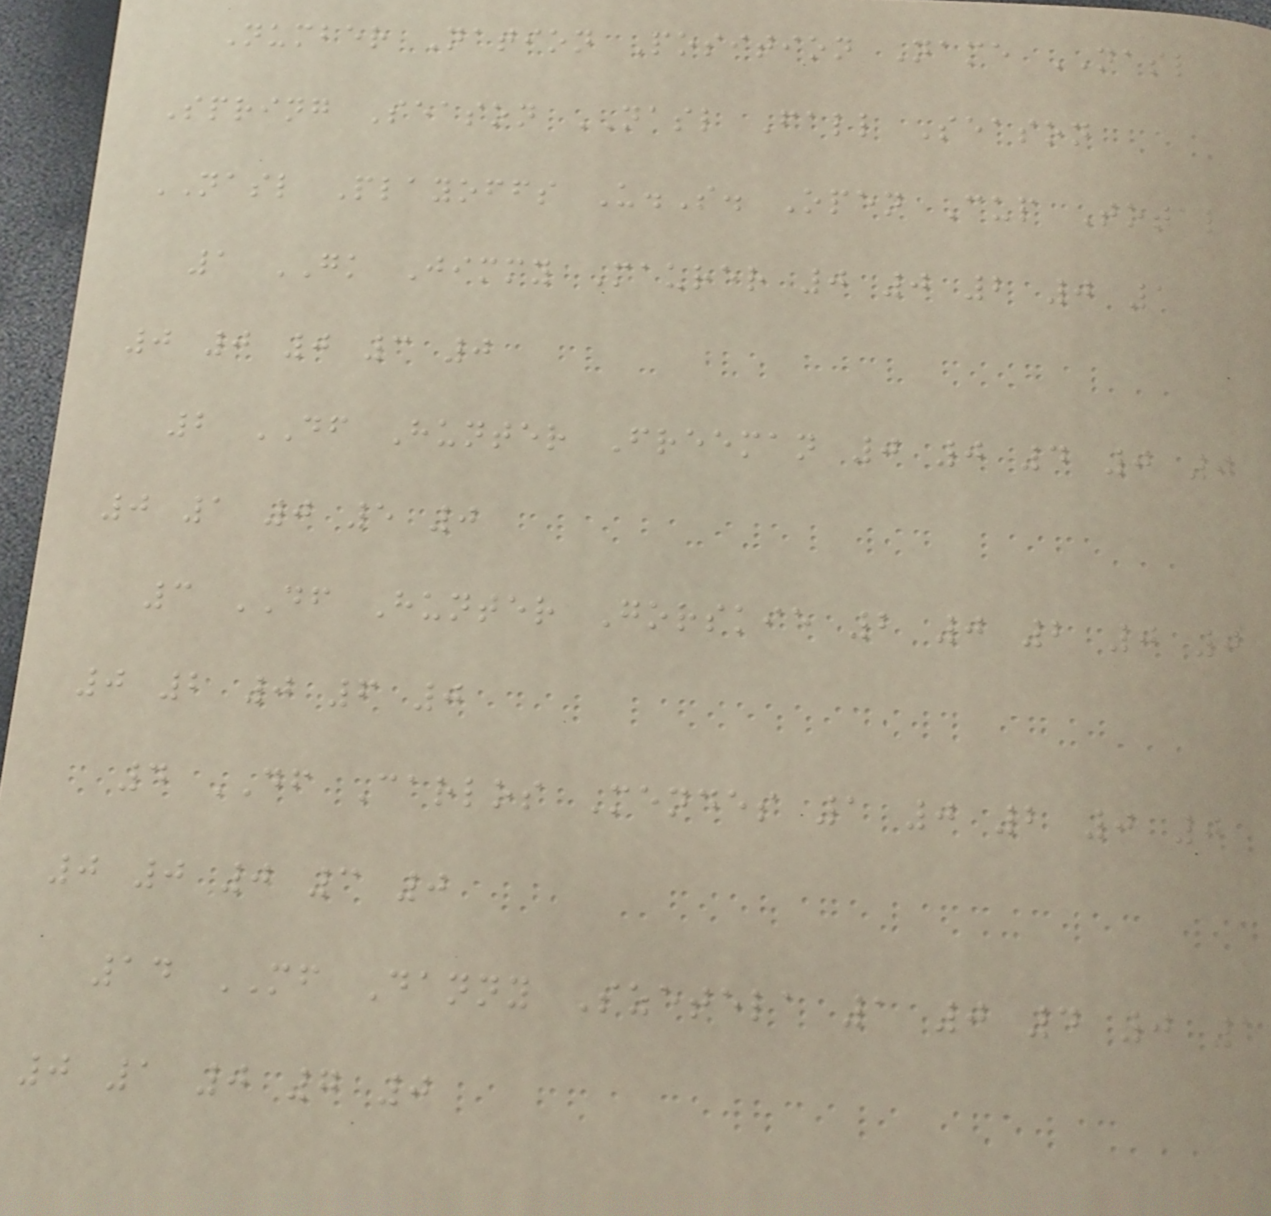Number Nation Position Name NASL
Spring Season NASL Fall Season
NASL Playoffs U.S. Open Cup Total
1 GK Jimmy Maurer 0 0 2 0 1
0 0 0 3 0
2 DF Hunter Freeman 0 0 4 0 0
0 1 0 5 0
3 DF Hunter Gorskie 2 0 2 0 0
0 2 0 6 0
4 DF Carlos Mendes 1 0 2 0 0
0 0 0 3 0
14 MF Danny Szetela 1 0 4 0 1
0 1 0 7 0
